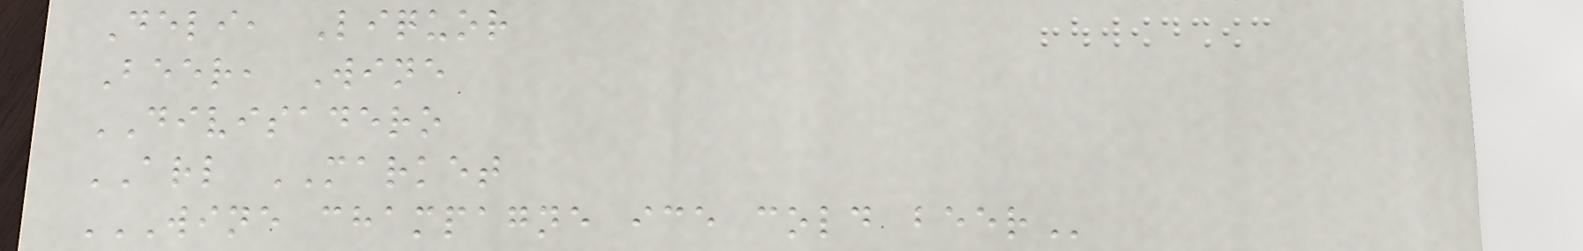Deli, Liquor
Beer, Wine
DIVISADERO
ARL MARKET
WINE CHAMPAGNE ICE COLD BEER
